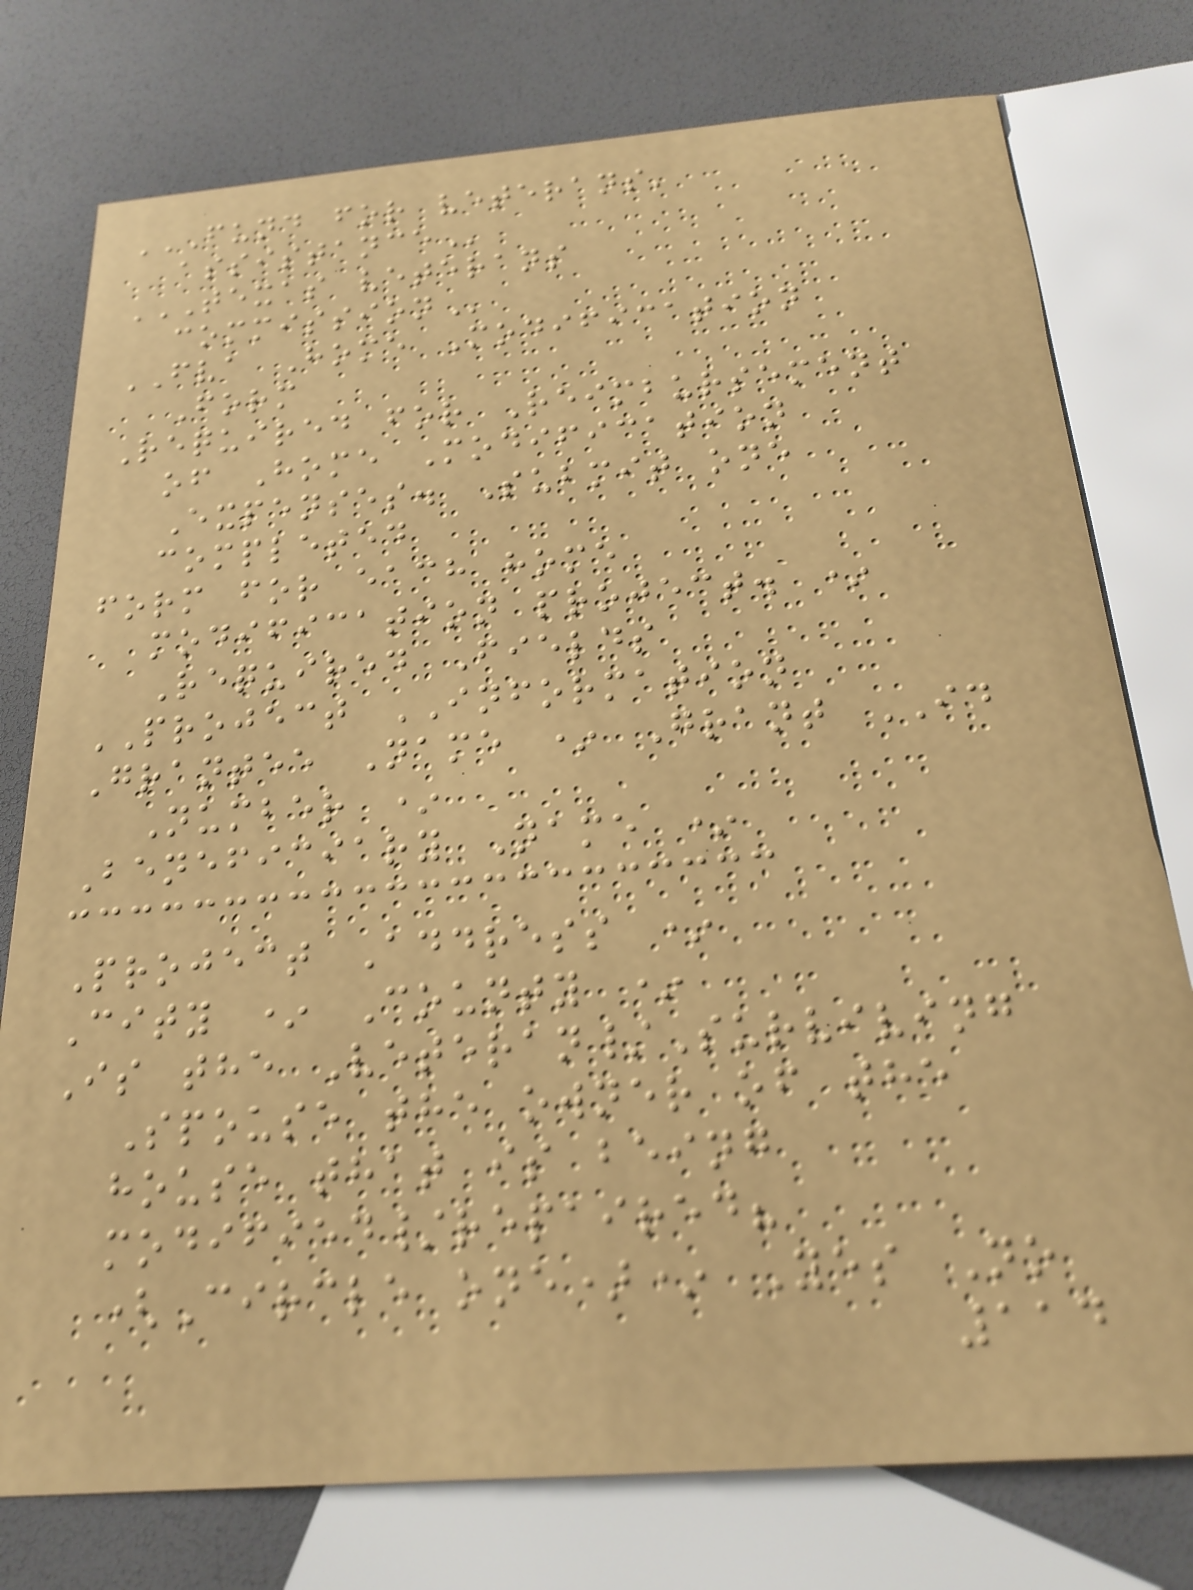FUND FOR VETERANS'
ASSISTANCE
TEXAS VETERANS
COMMISSION
FVA Home Modification
Form
Required for Reimbursement
of Home Modification
Expenses. Submit one
completed
form for each home
modification project. *
Required Fields
PROJECT INFORMATION
Grantee Name * Grant ID
Number *
Beneficiary Name *
Project Address *
City * County *
Is the Veteran/Surviving
Spouse the owner of the
house that is being
modified/repaired?
(Circle one)* Yes No
114
